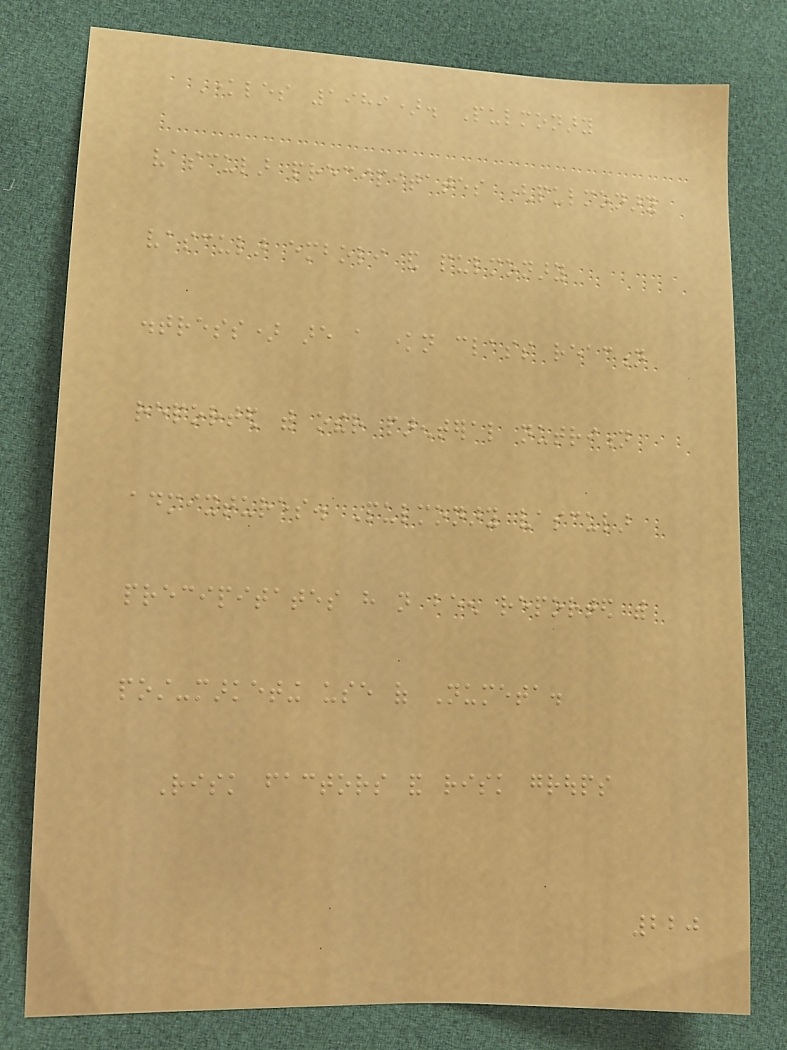Knowles 1989). Pulmonary
vascular precipitates (pulmonary
vascular emboli and pulmonary
distress) are a known class reaction
reported with other parenteral nutrition
admixtures. Pulmonary vascular
precipitates have not been reported with
post-marketing use of Numeta.
Risk factors and risk groups
220
